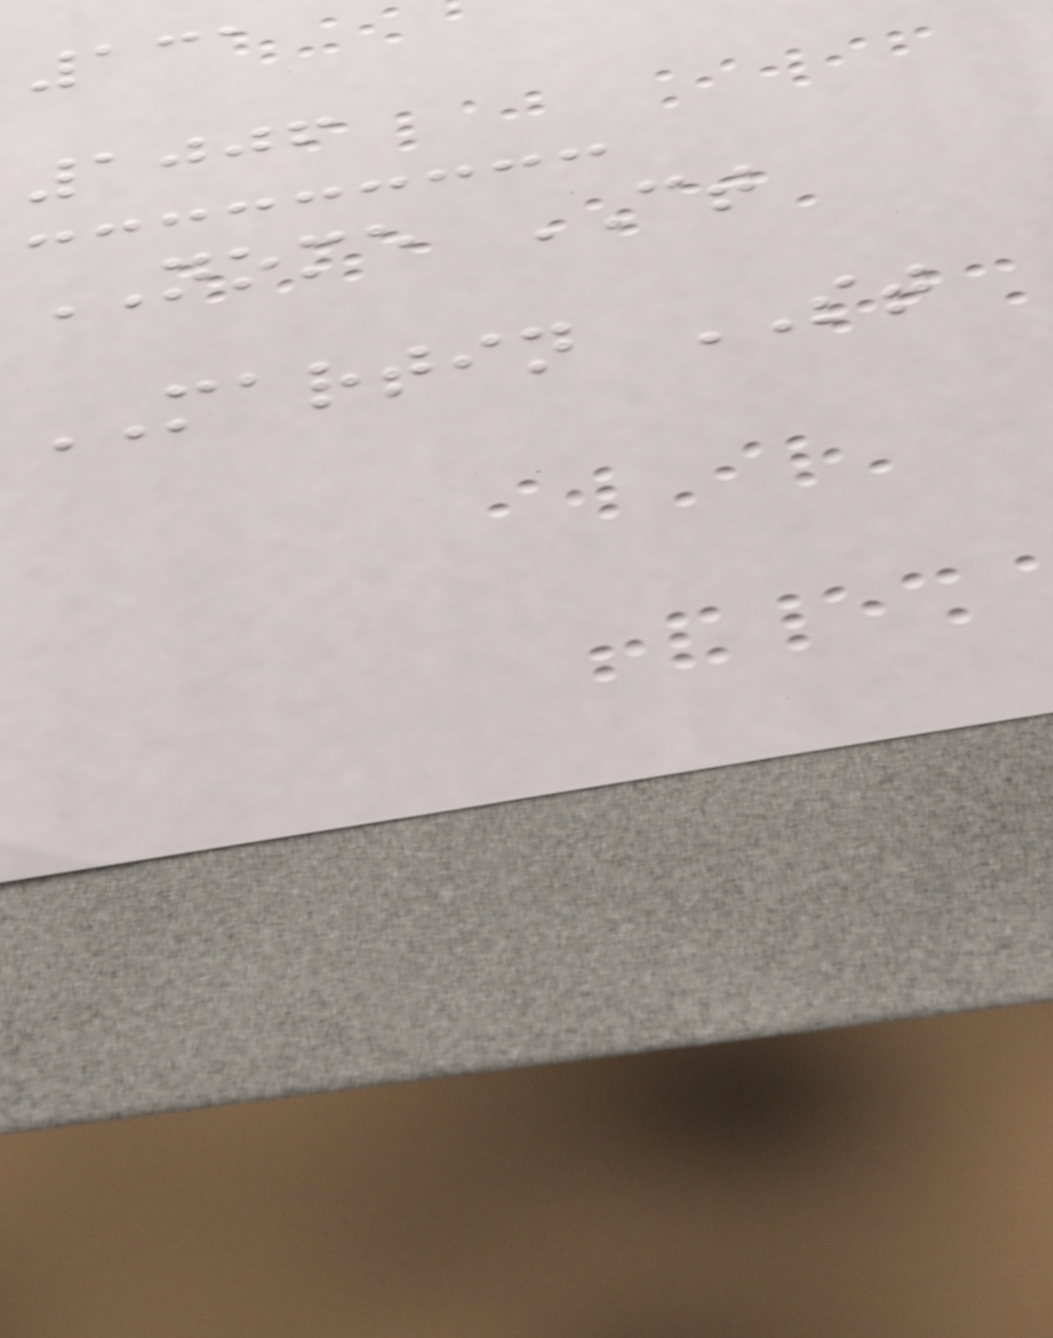131
1006
NOME CT
MARTIN ST
